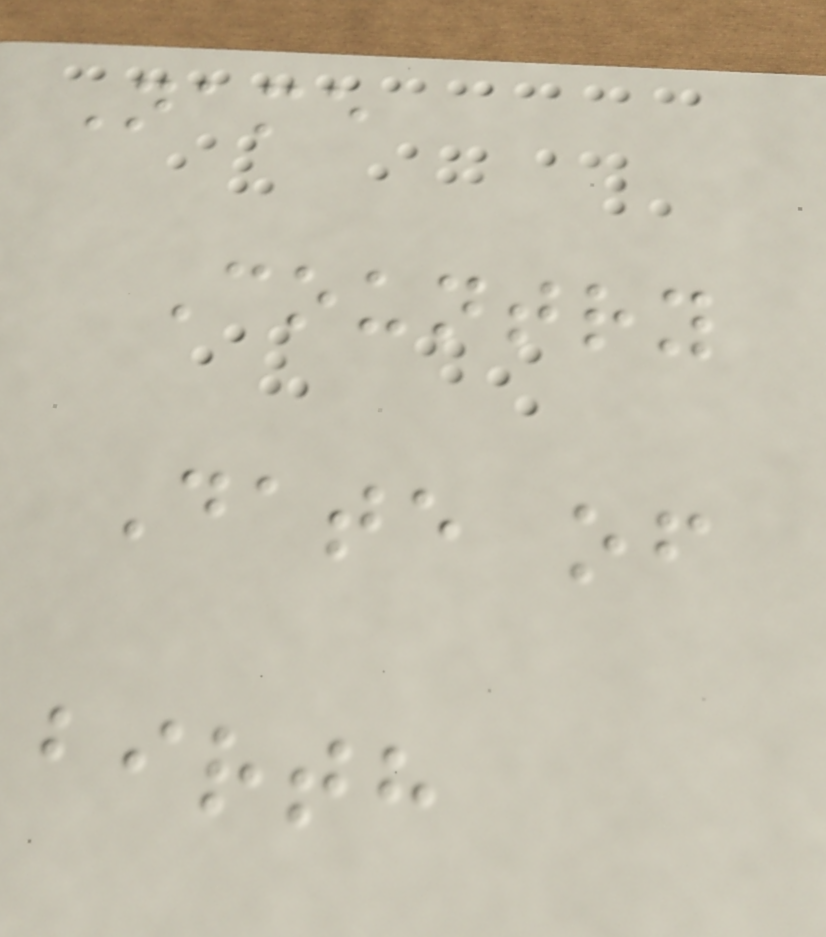Name
Country
Date of
birth
